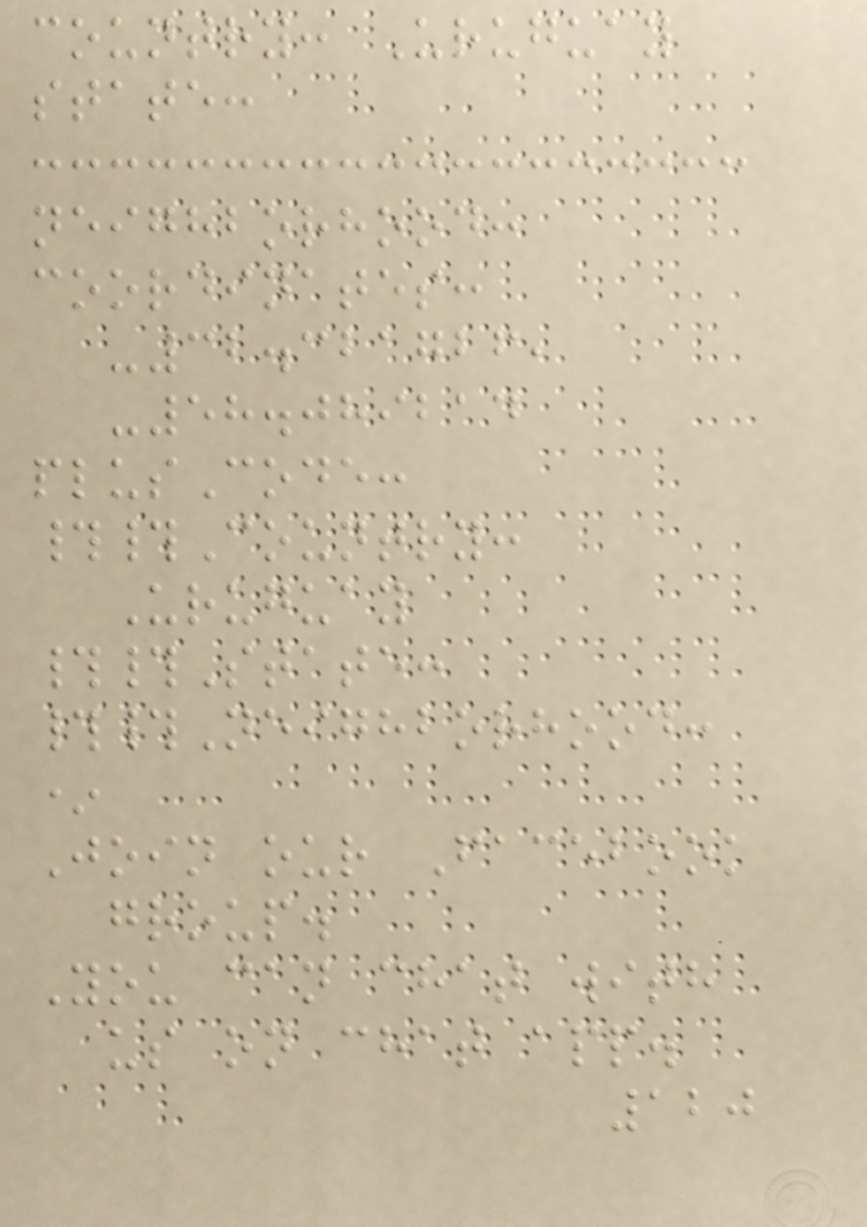country: Uruguay
state:
neighborhood:
coordinates:
-32.321726,
-58.089214
plusCode:
##Country:
Uruguay
##State:
##Neighborhood:
*
Join our Facebook
group.
You can chat with
us on chat app.
120
